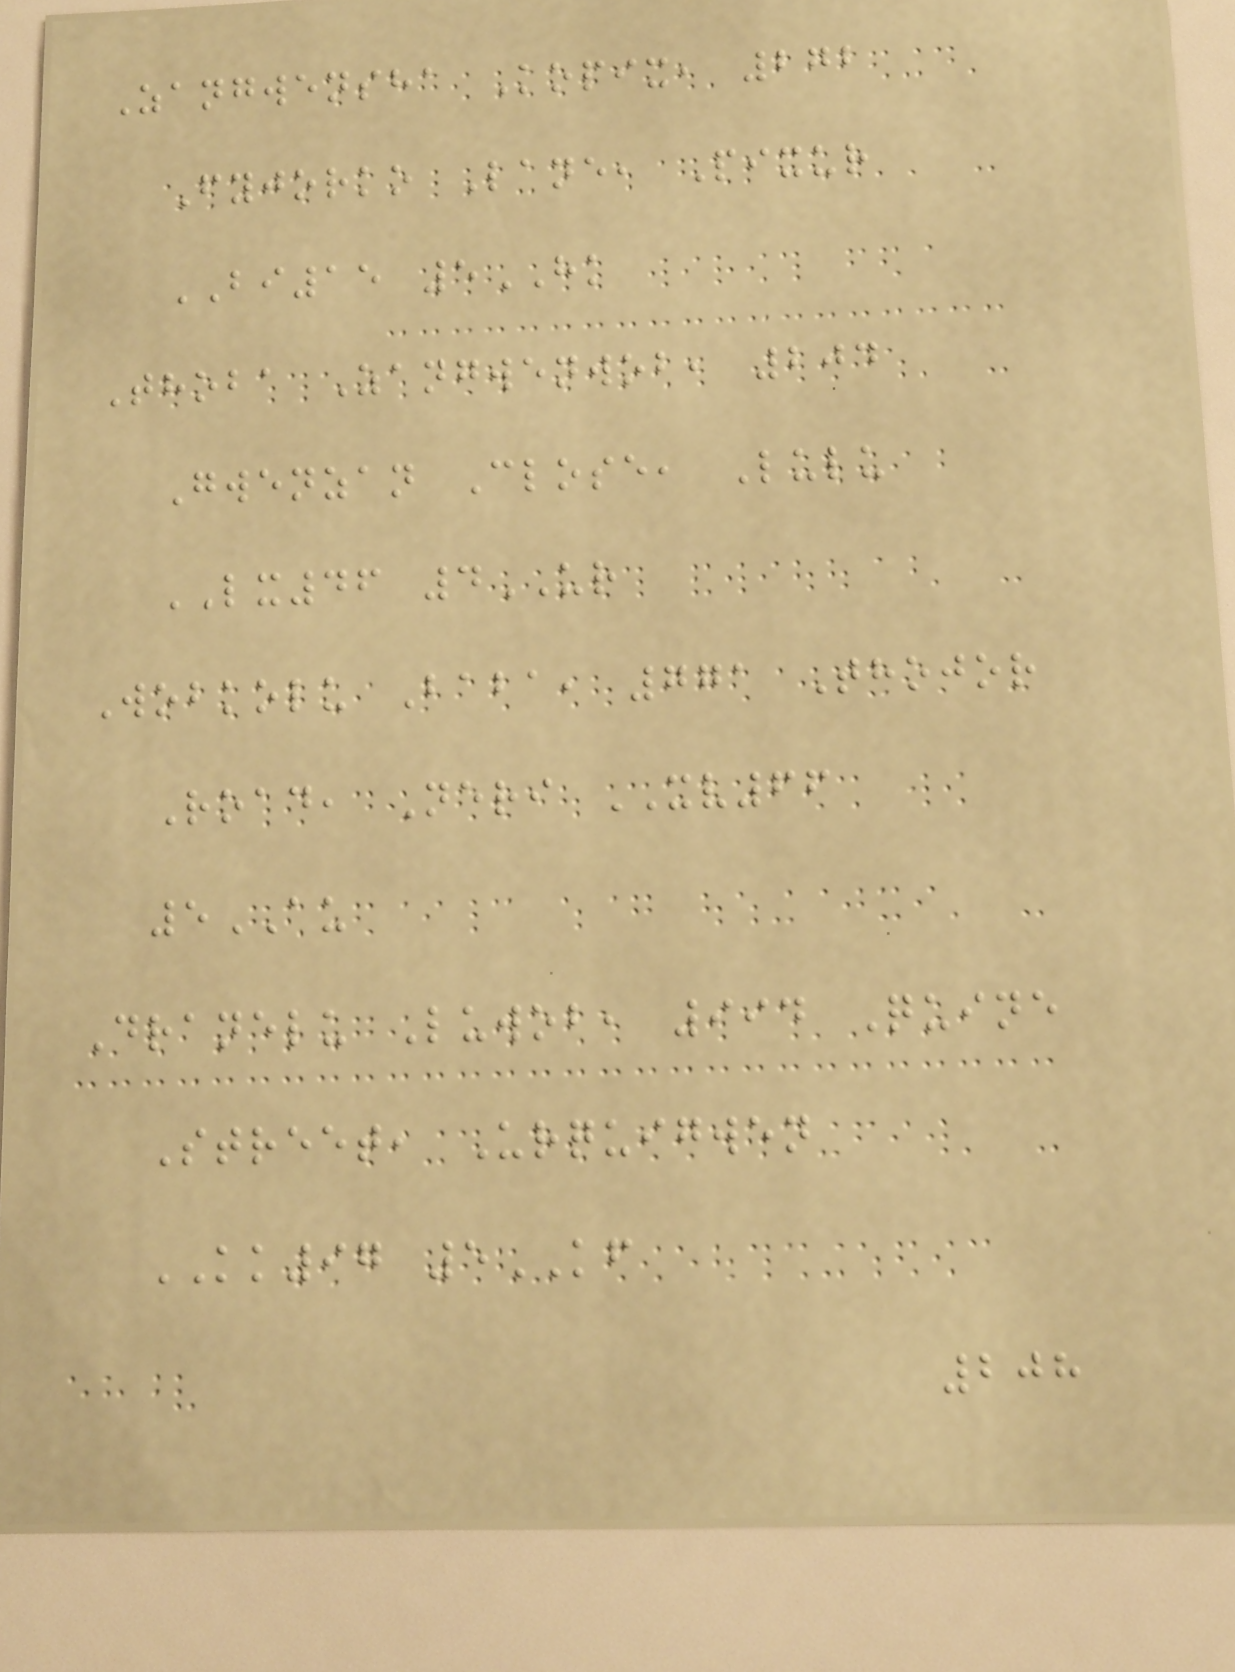Zangwensha Kopix, 272
Fyjorko Lane, Pixur
BI15 5HK
Thoba Zangwenwob, 204
Gwenzan Close, Lulu
LX46 4UR
Wobkolu Baba, 771 Thojor
Road, Neri XV66
5AU
Dranelu Luwob, 994 Quine
Street, Urquigwen
KK97 5KF
208
